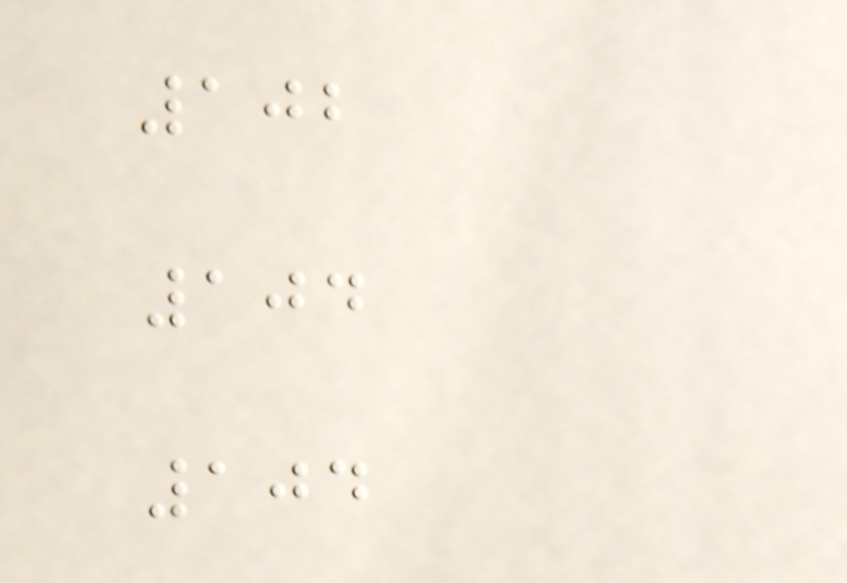102
104
104
